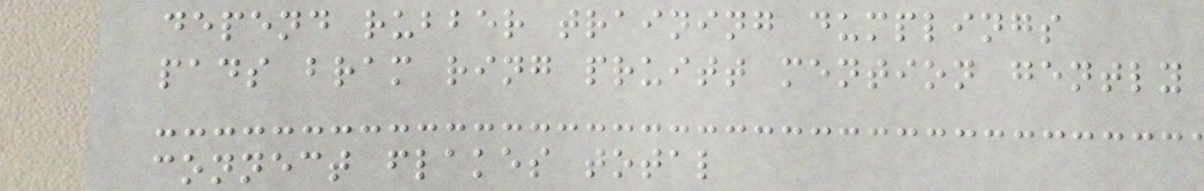depend rubber training dumplings
pads bram ring pruitt mention gently
connect flakes total
